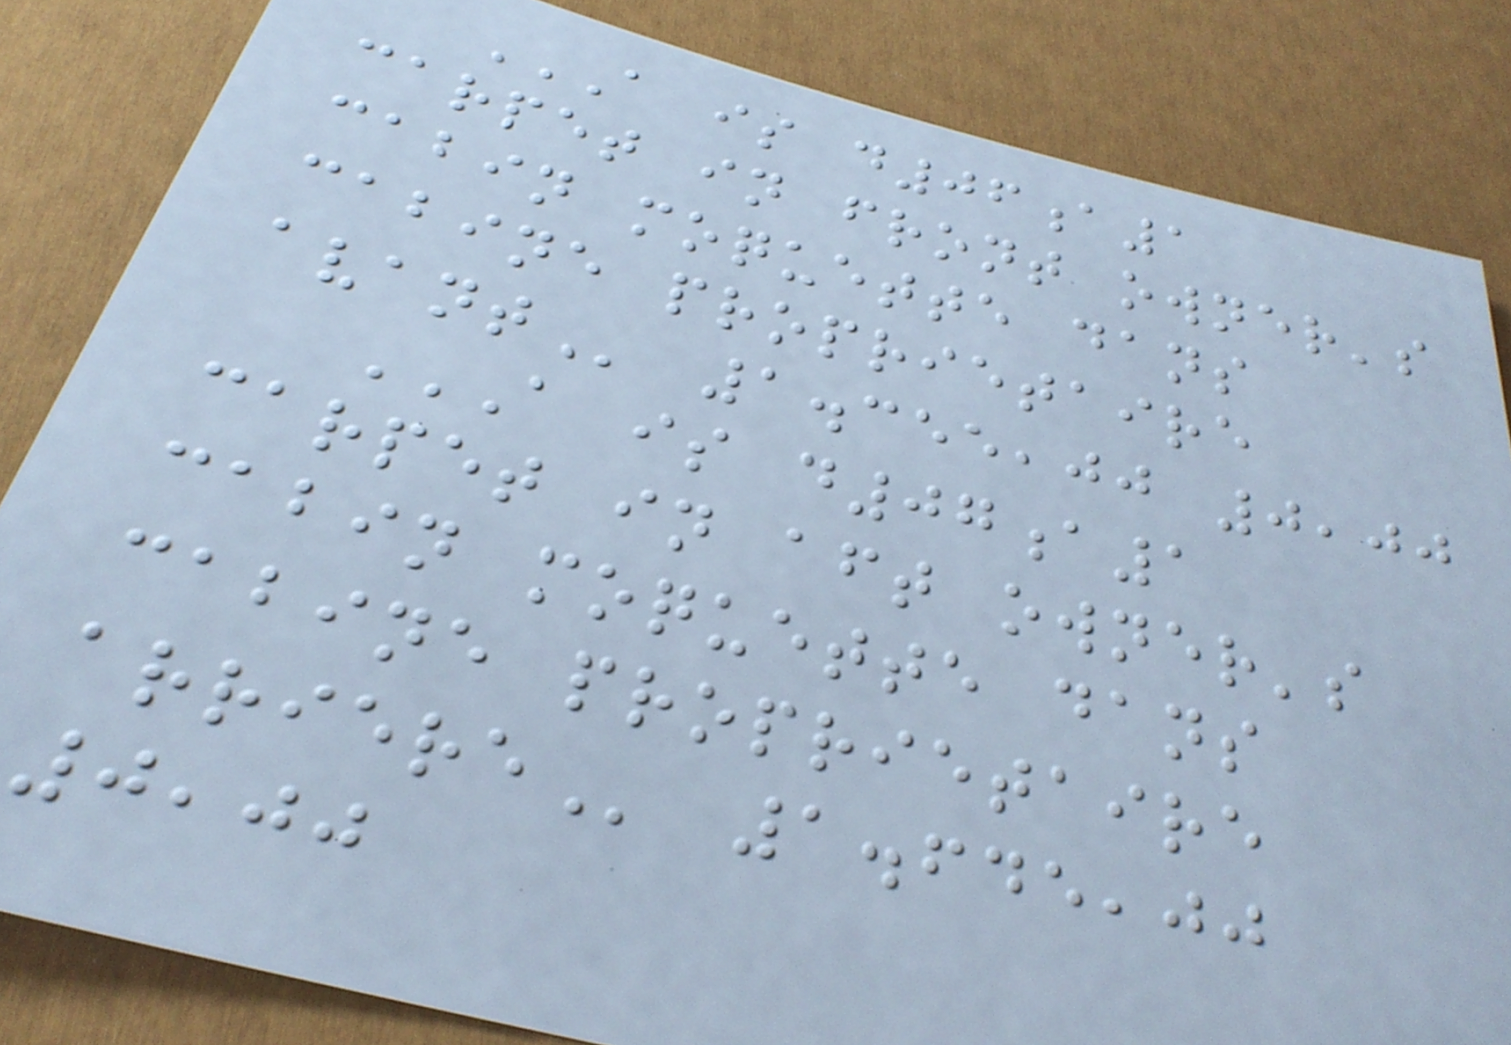A IS D06A1
CARPET IN FRONT OWNER'S
CABIN MOQUETTE DANS
CABINE PROPRIETAIRE
AVANT 1.355,00 0,00
A IS D07A1
CARPET IN AFT OWNER'S
CABIN MOQUETTE DANS
CABINE PROPRIETAIRE
ARRIERE 1.645,00
0,00
